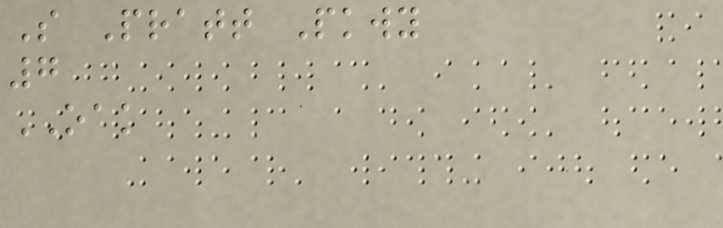S Pratt Pkwy
7
OAK
